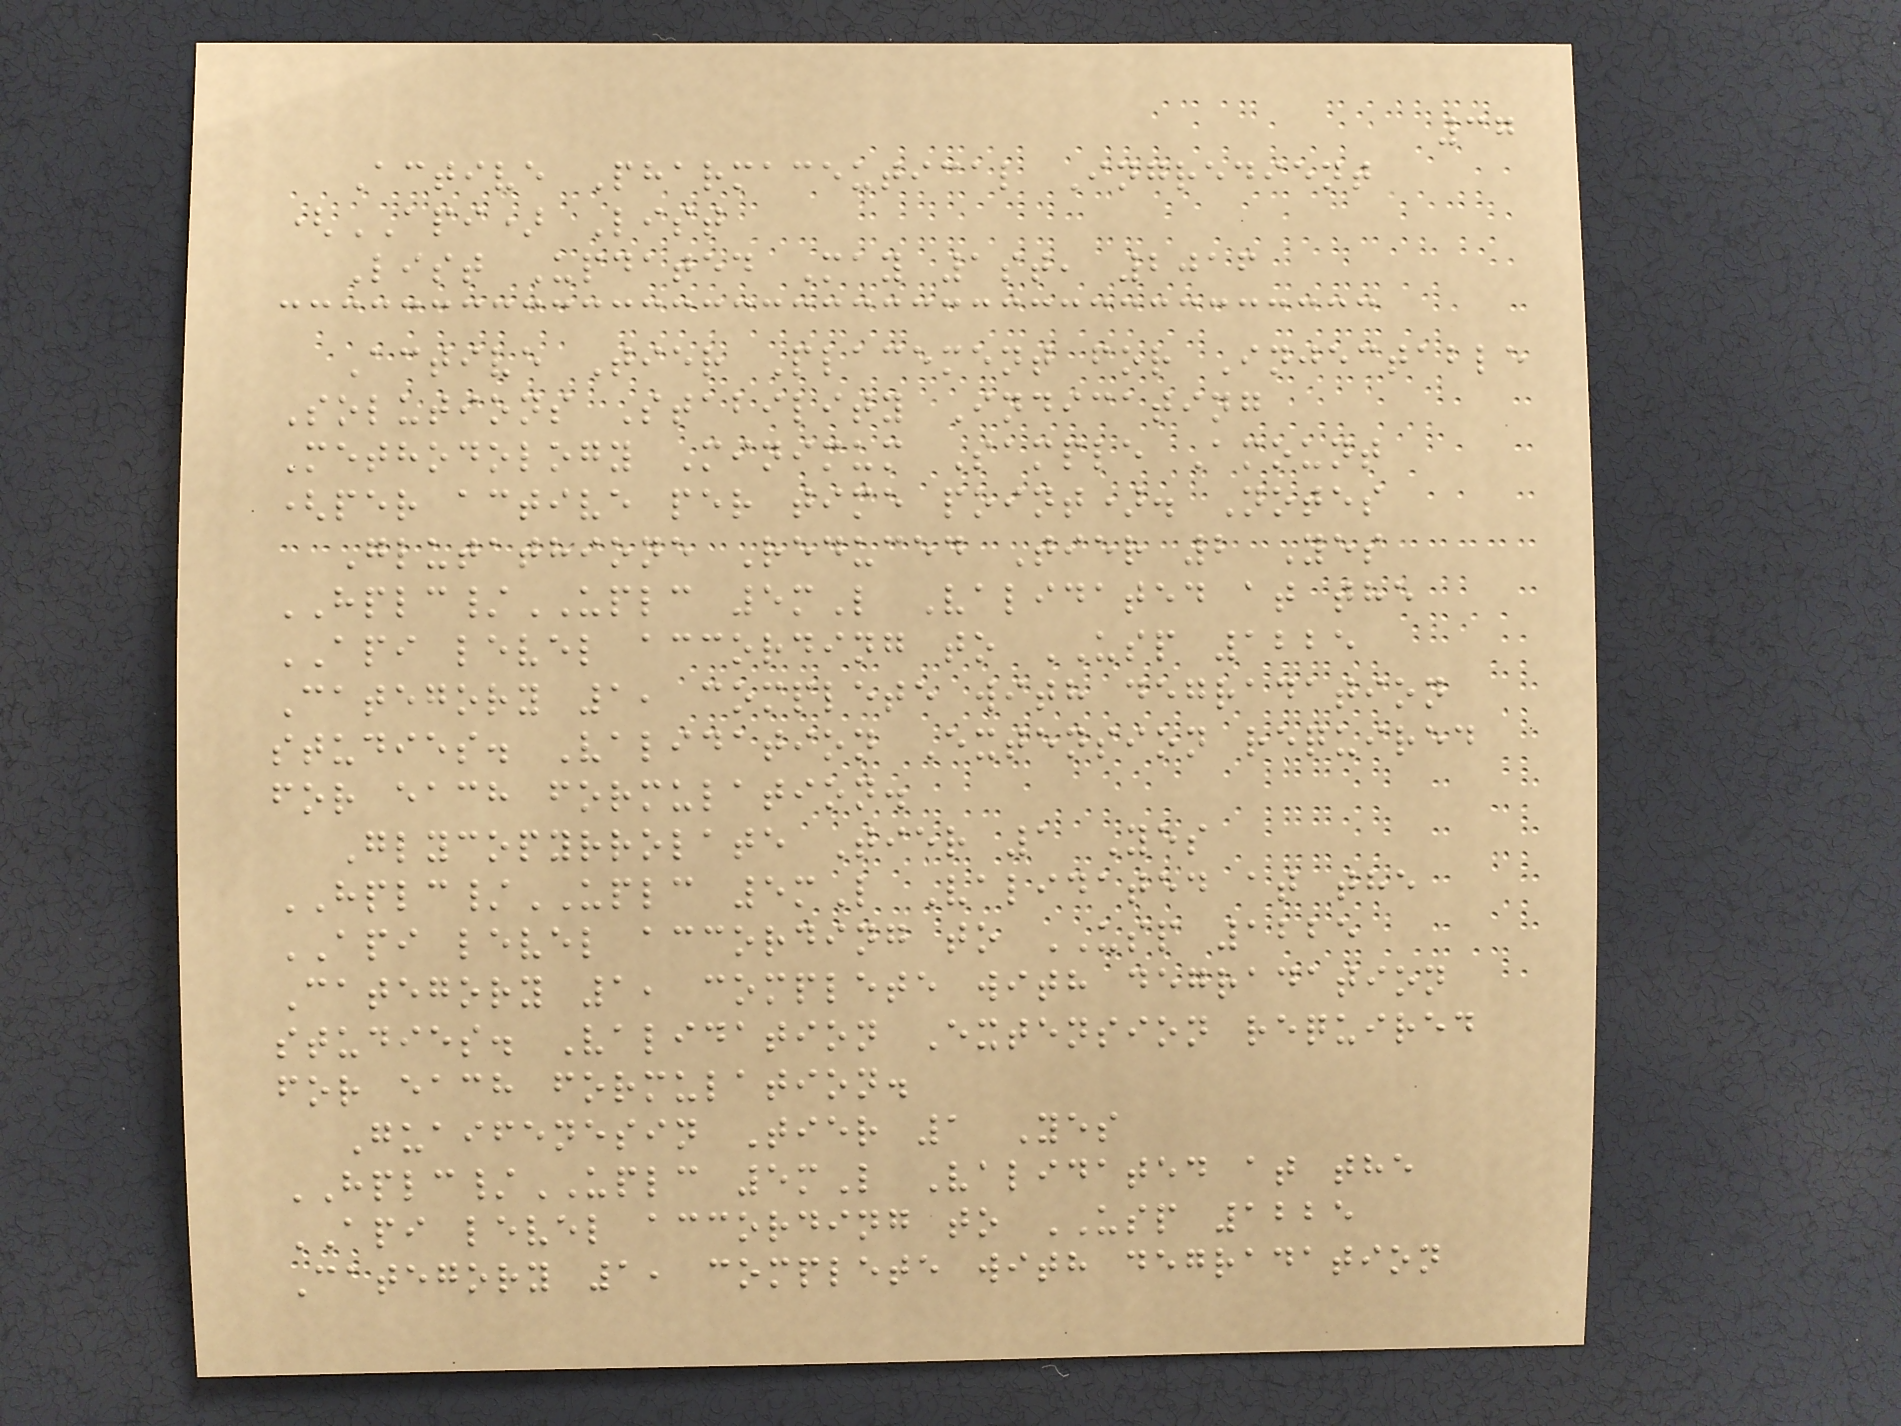37
Active Pharmaceutical Ingredient
(API) List
List Updated May 1st, 2016
Active Tier Placement for Injectable
Solutions Stability Indicating
Methodology Minimum Sample Amount
(per active per time point). Notes
Glutathione Reduced Tier 2 Yes
HPLC/UPLC 5mL Validated at the
API level according to USP 1225
Category 1, complete with degradation
studies. Validation Extension required
for each formulation.
Glycopyrrolate Tier 1 Yes
HPLC/UPLC 5mL Validated at the
API level according to USP 1225
Category 1, complete with degradation
studies. Validation Extension required
for each formulation.
Guaifenesin Tier 1 Yes
HPLC/UPLC 5mL Validated at the
API level according to USP 1225
Category 1, complete with degradation
